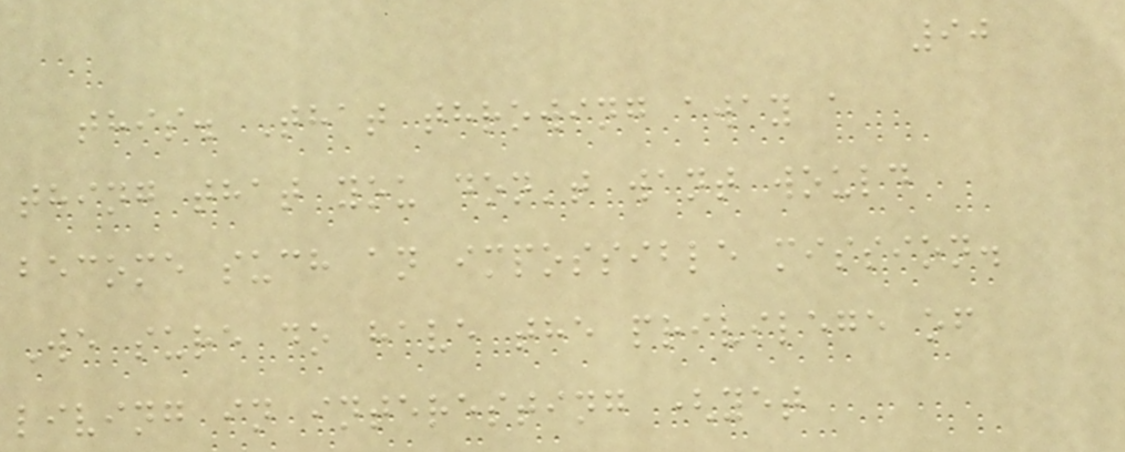90
this. That throwing away a
thing that you don't want would
become such an impossible mission.
We sure do have the privilege of
living in interesting (yet
